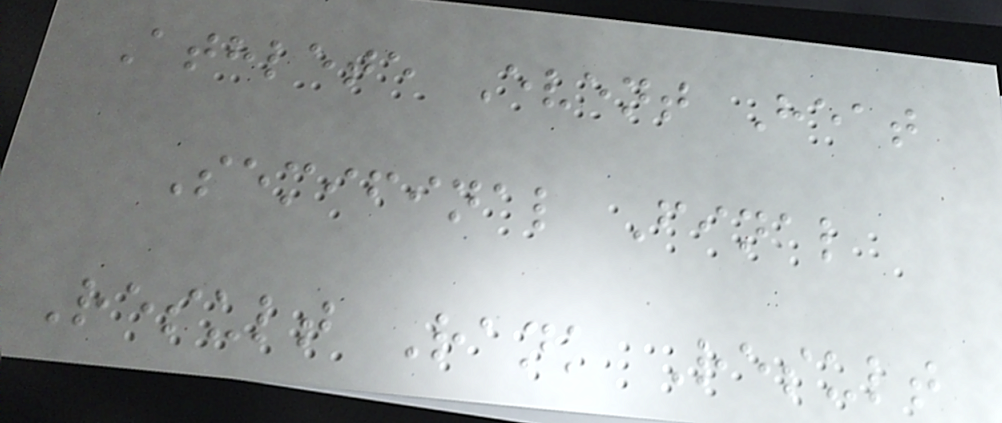Athlete Event Heat
Semifinal Final
Result Rank Result
